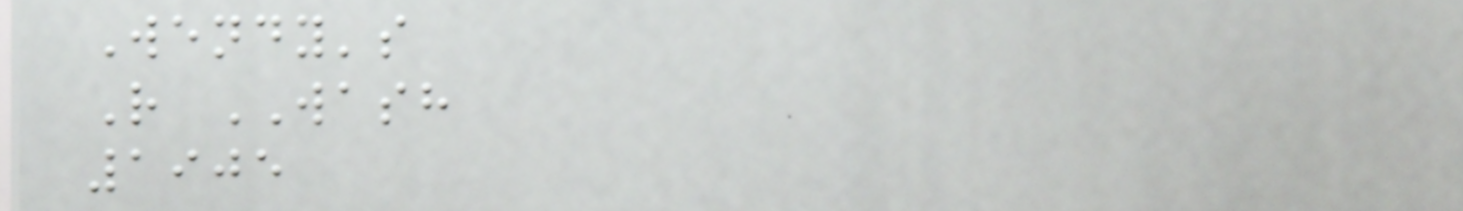Wendy's
R WASH
1905
